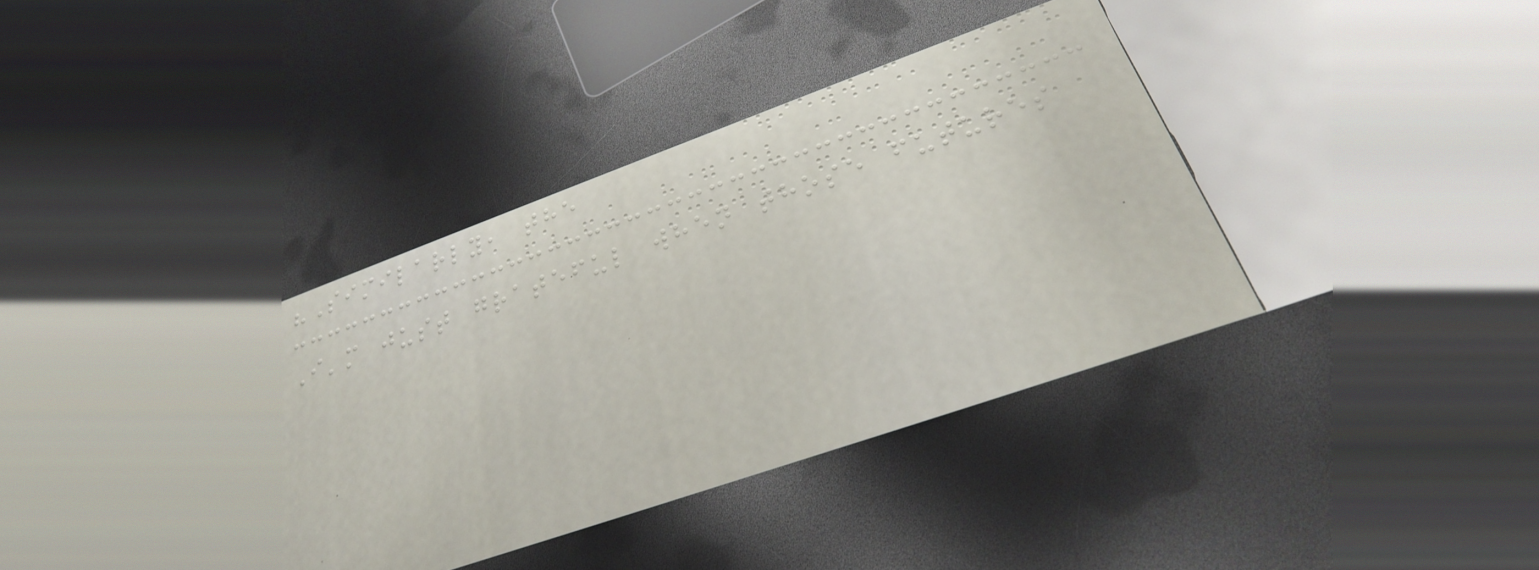"Similarly, the
I'm just grateful when those futures
